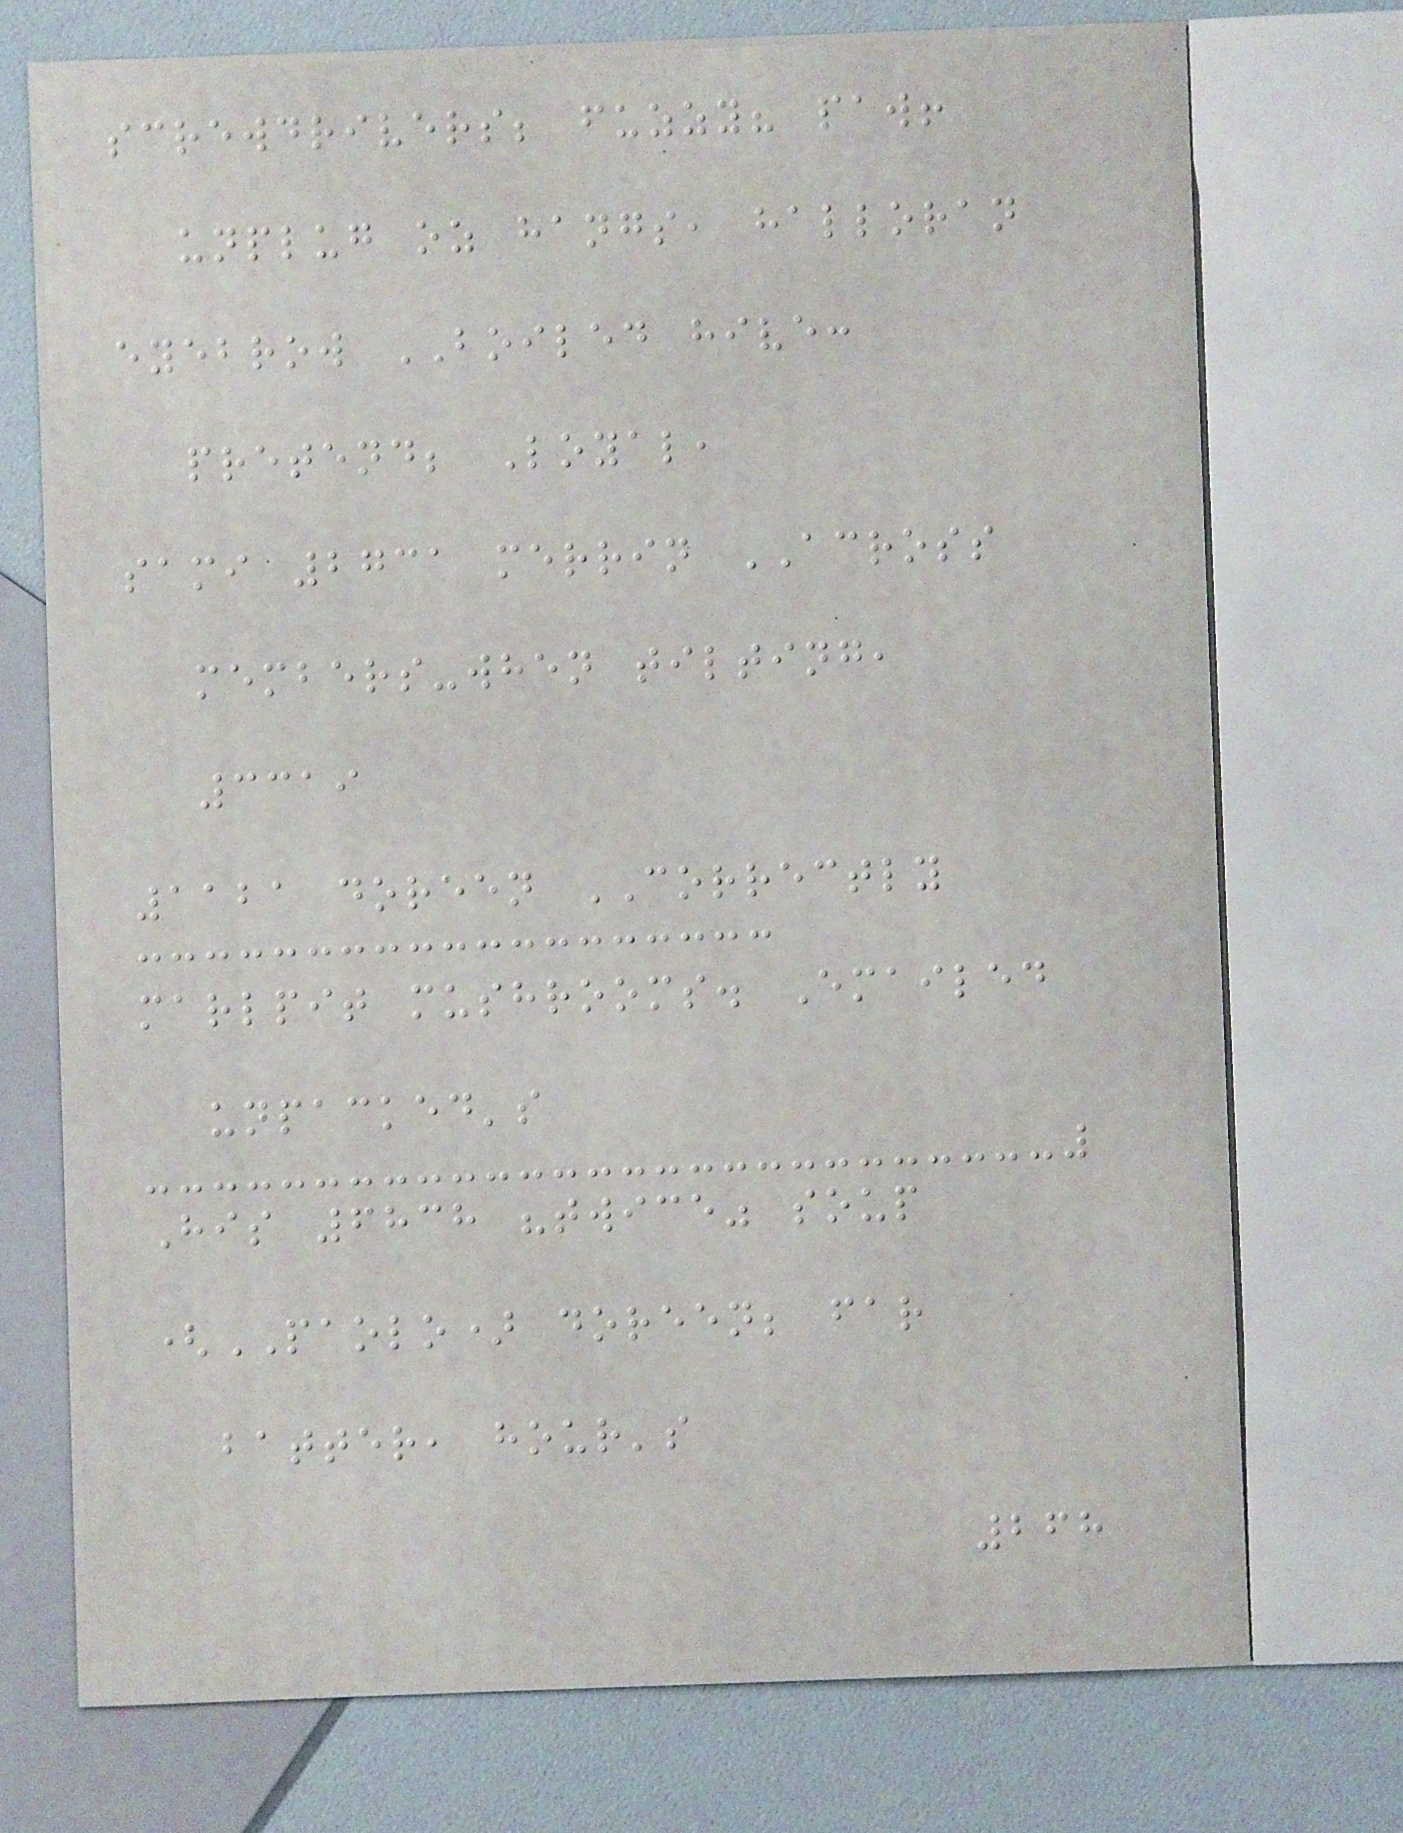screwdrivers; fuzzy? paw!
unplug oz hangs, halloran
eyebrow BOILED hive:
pretend; Loyal,
sami 2731 merrin ACROSS
members-when tilting,
3319
1121 doreen CORRECTLY
marlpit mushrooms. Emailed
unpacked's
His 6838 "twice" soup
(PAOLO) doreen; far
batter, hour's
268
